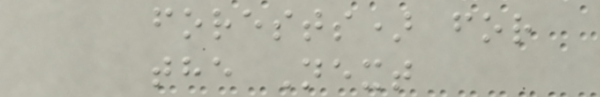forests) for
the Next
